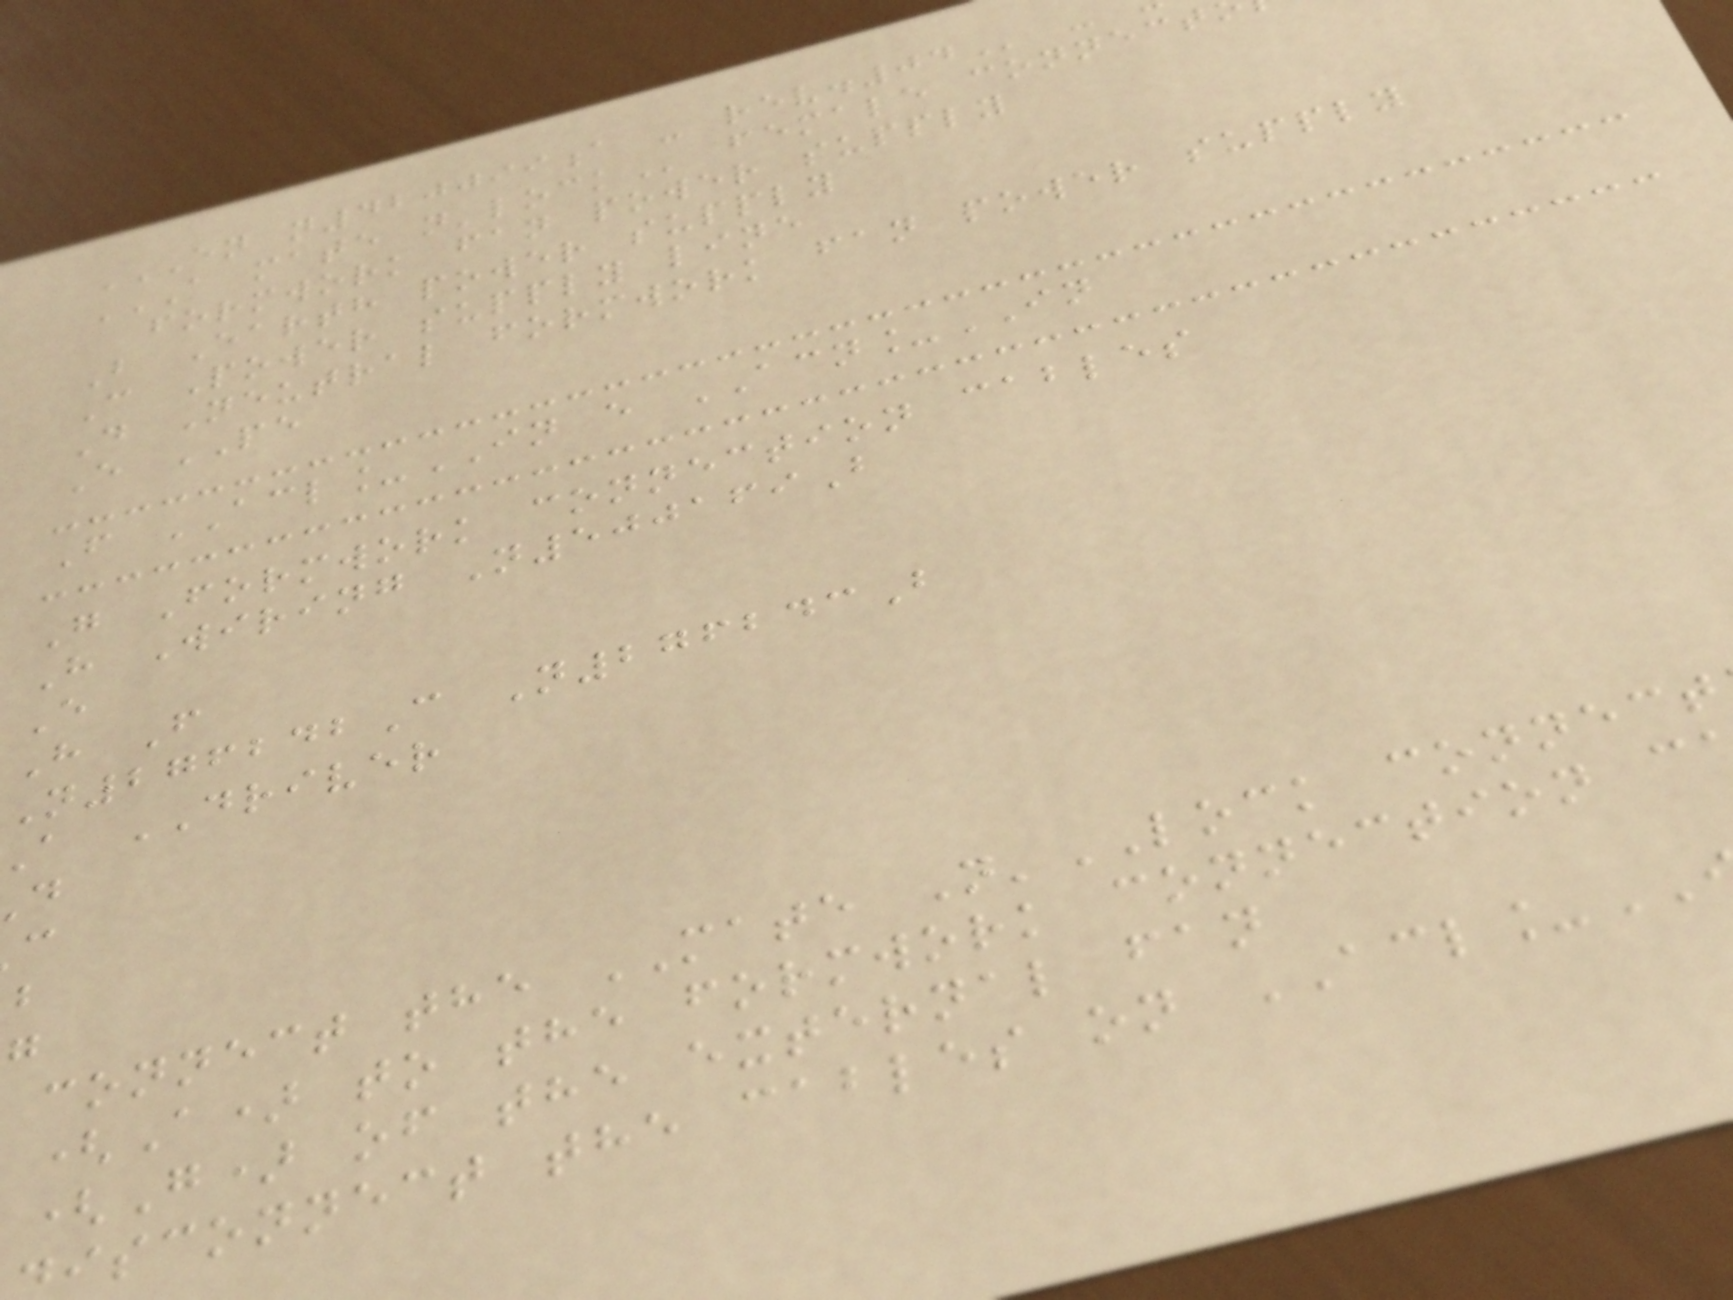EN N420099A - REV.04 -
A MATE N'LOCK female connect
formwork fan power supply
B Earth power supply
C Power supply line
D Neutral formwork fan power supply
E PE
F ACL_IN e ACN_IN
G Formwork connection cables
H Wiring N500169B
E
H F
N276242C N276243B
a DRIVER
connect the MATE N'LOCK connect
(A) to the formwork connection c
(G) of the external fan
isconnect the cables on ACL_
